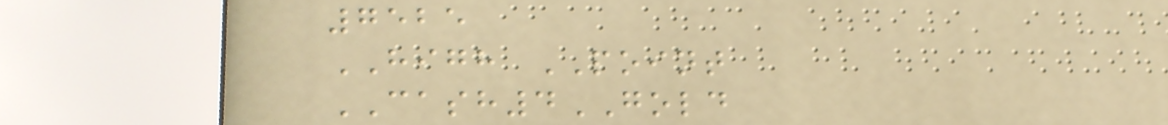7525
HIGH POINT
CASH4GOLD
